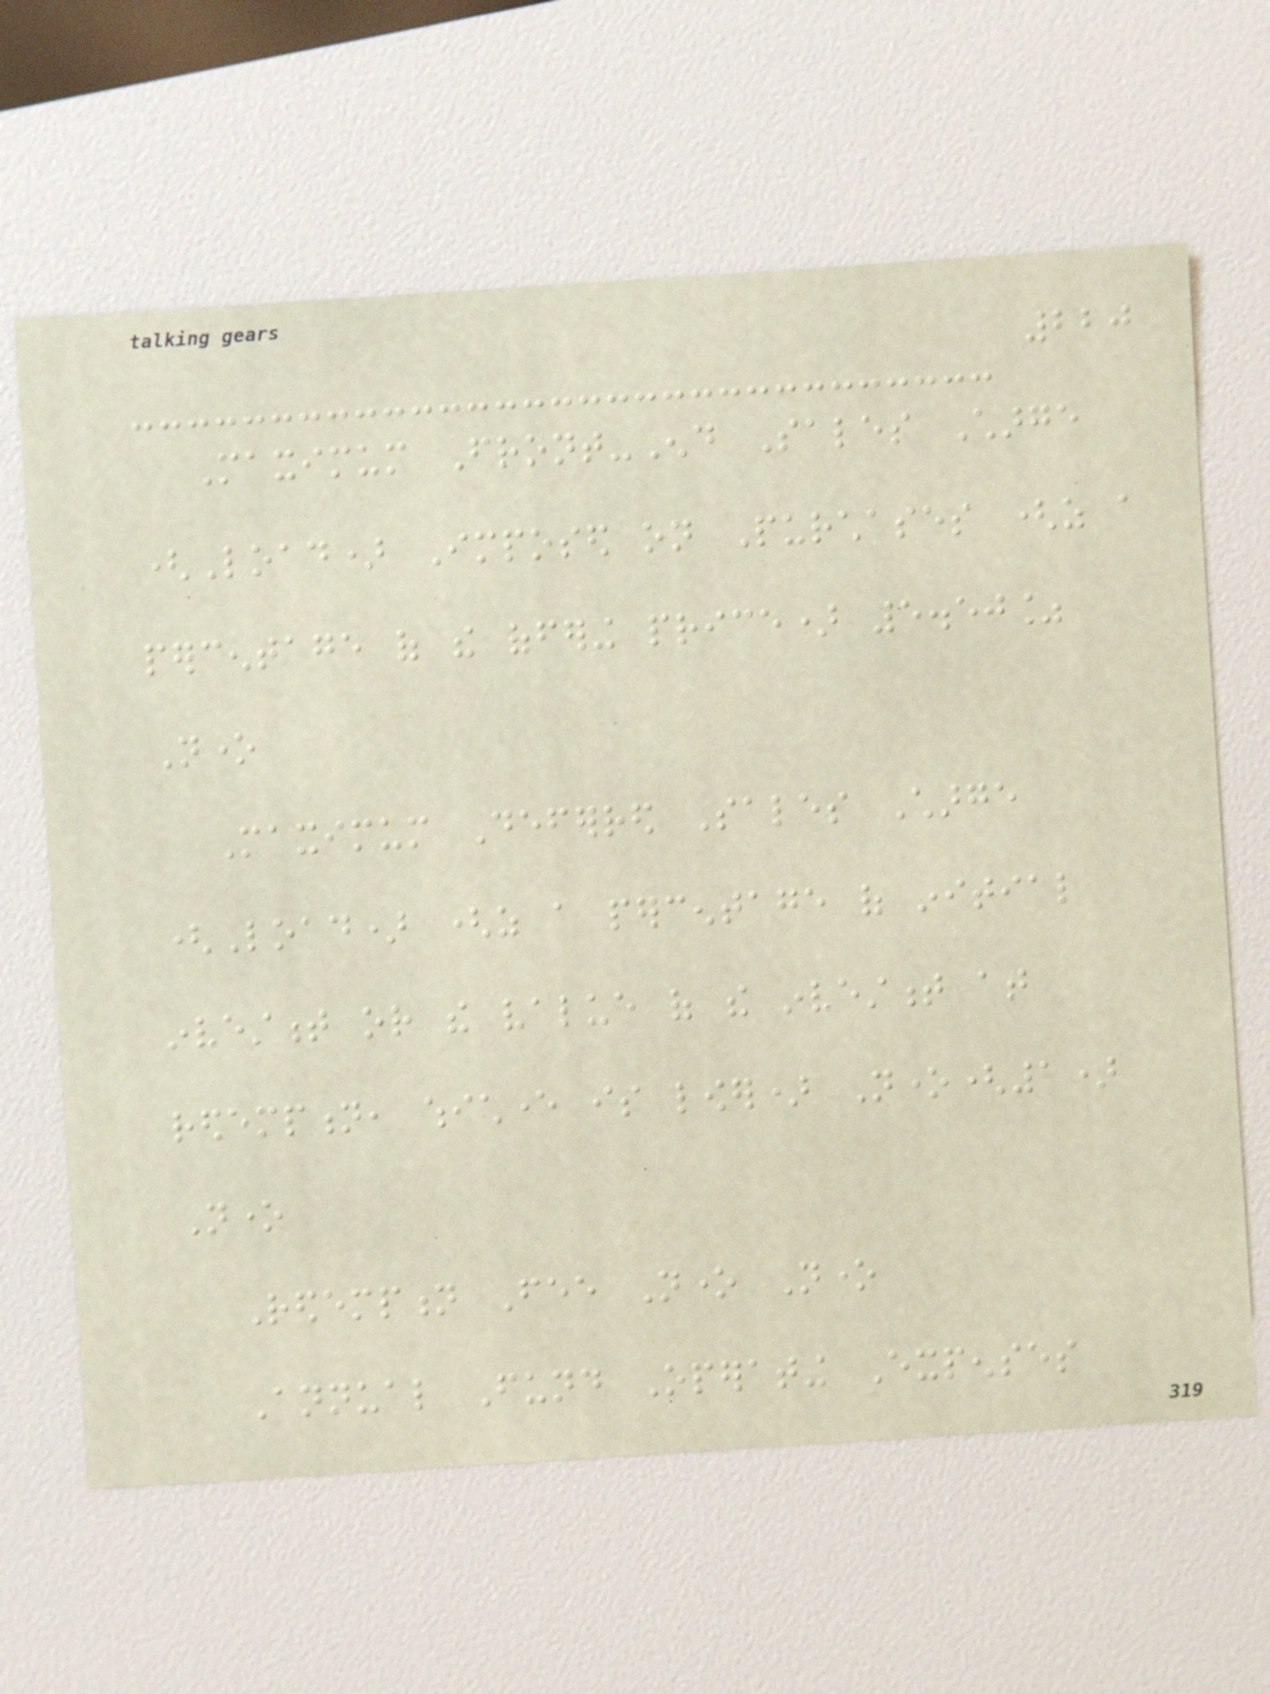220
Maximum Front-End Sales Charge
(Load) Imposed on Purchases (as a
percentage of the offering price) 5.50%
None
Maximum Deferred Sales Charge
(Load) (as a percentage of initial
investment or the value of the investment at
redemption, whichever is lower) None(1)
None
Redemption Fee None None
Annual Fund Operating Expenses
